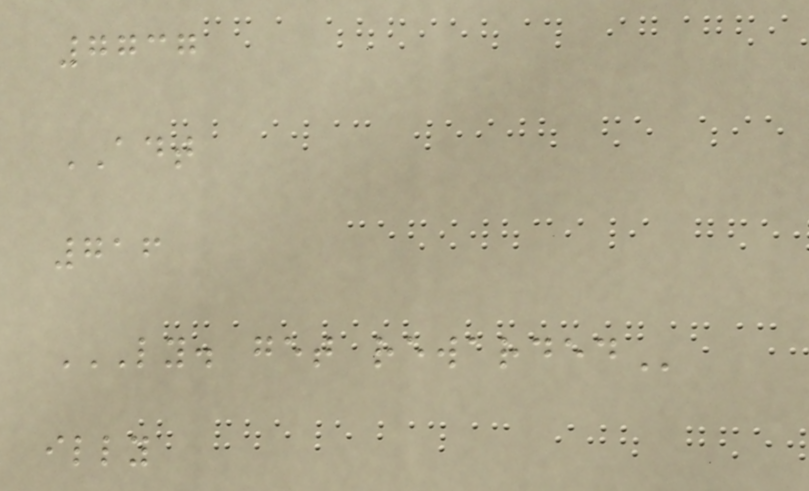7737
ADT
716
LY. GET REWARDED
illy
